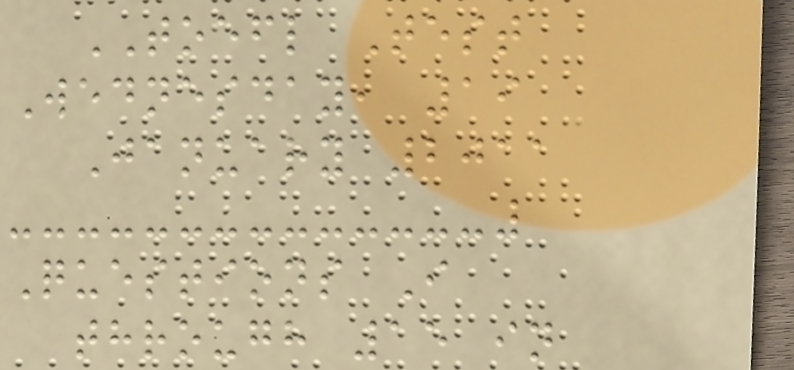TOEFL Test
Wednesday, 19
January 2011
Questions I
through 15 in
